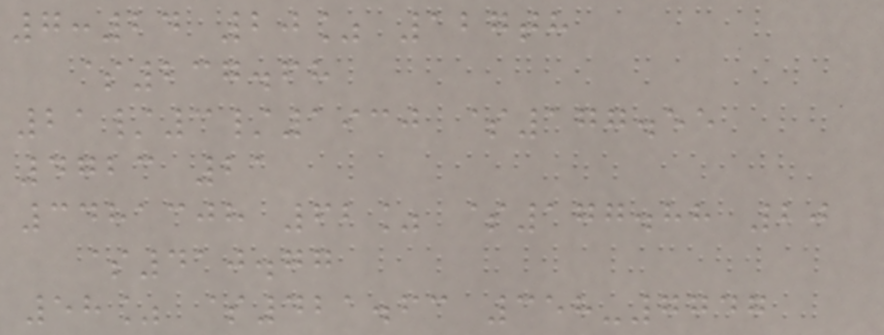7:24 20% 127th
$237.68
21/3/1930 $177.55
4723 21
3481308 62% $177.88 20
$410.77
58% $421.63 358-7747
